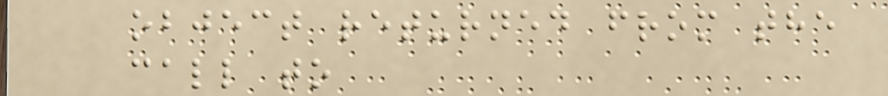object returned from the
call to
